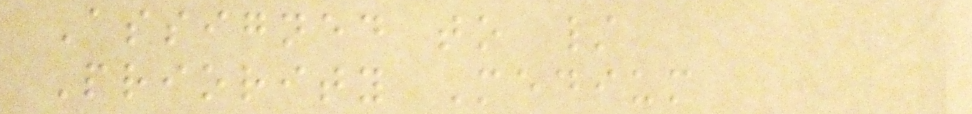Assigned to /
Priority Medium
